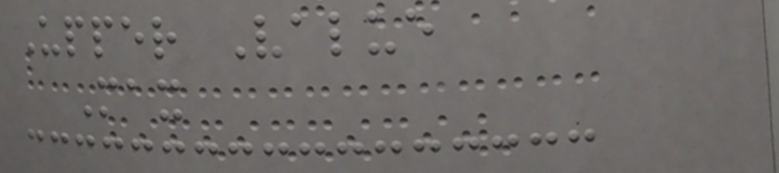Upper Value
Max
